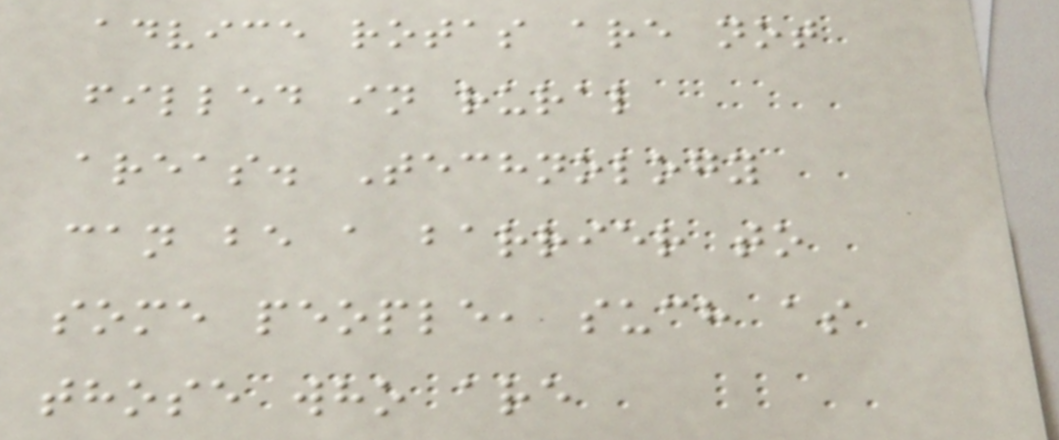advice rotas are not
filled in rural
areas. Technology
can be a barrier to
some people, such as
those who are
